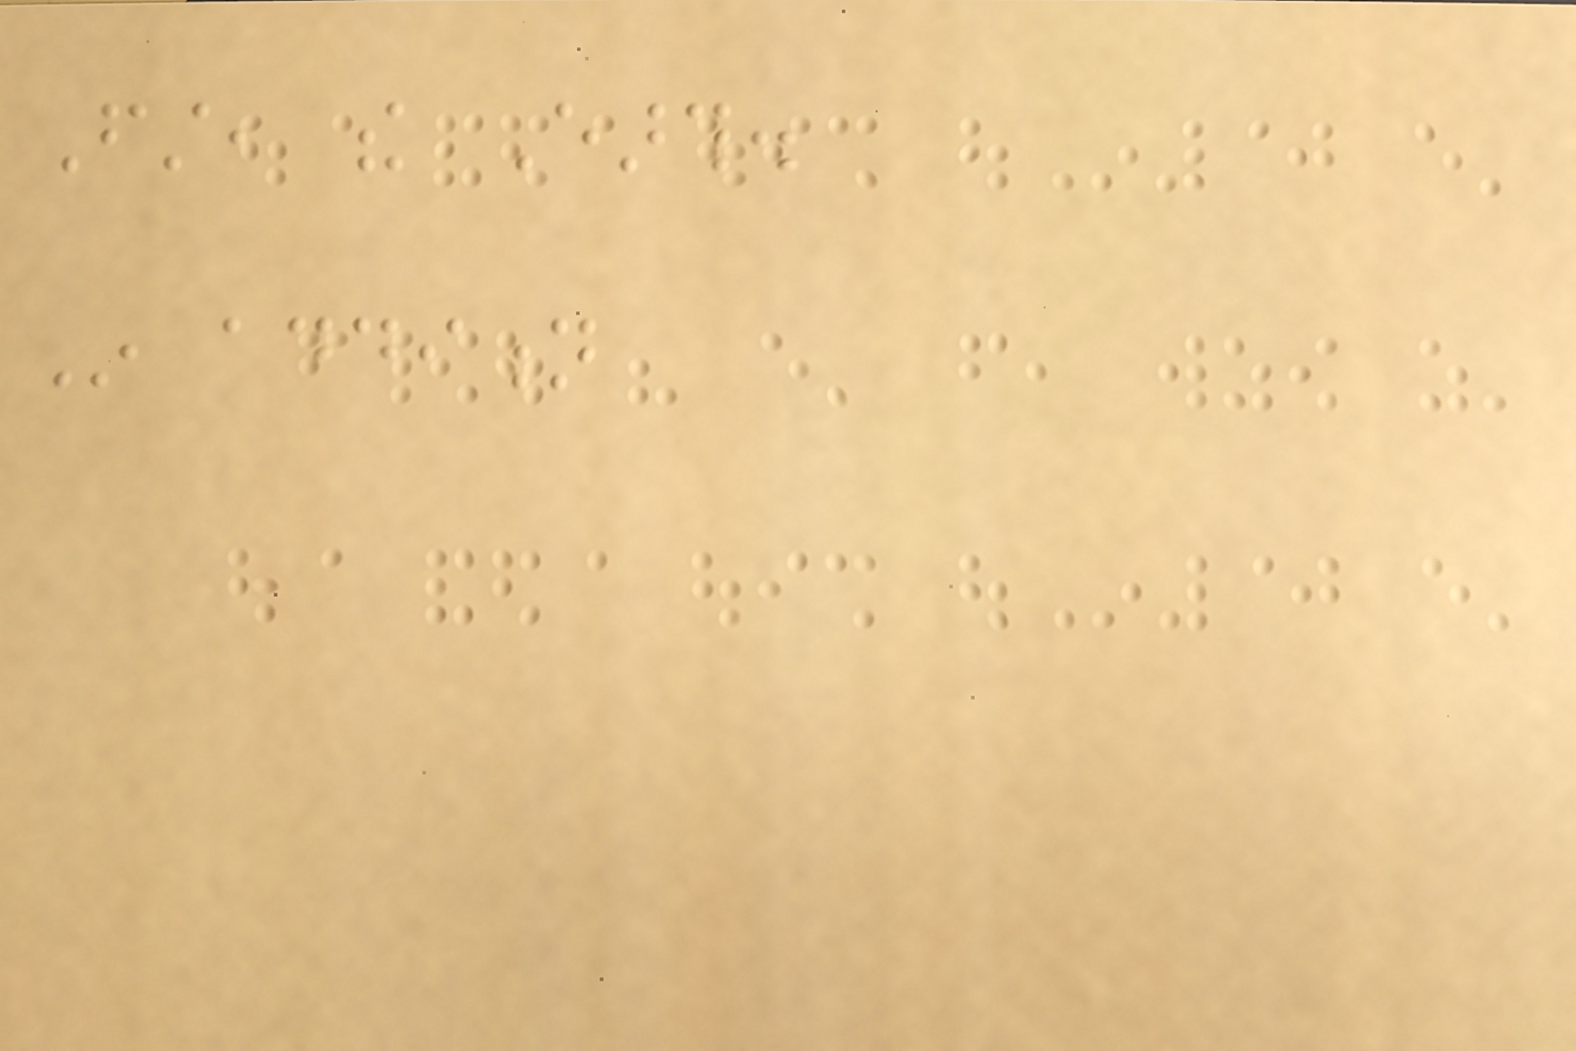First, the Earth.
In addition
